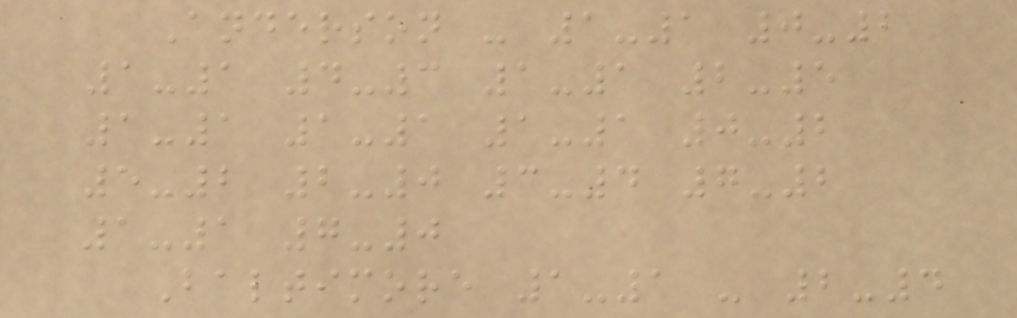Anderson - 1-1 0-2
1-1 4-3 1-1 2-5
1-1 1-1 1-1 0-2
5-2 2-0 3-4 7-2
1-1 7-0
Baltimore 1-1 - 2-4
